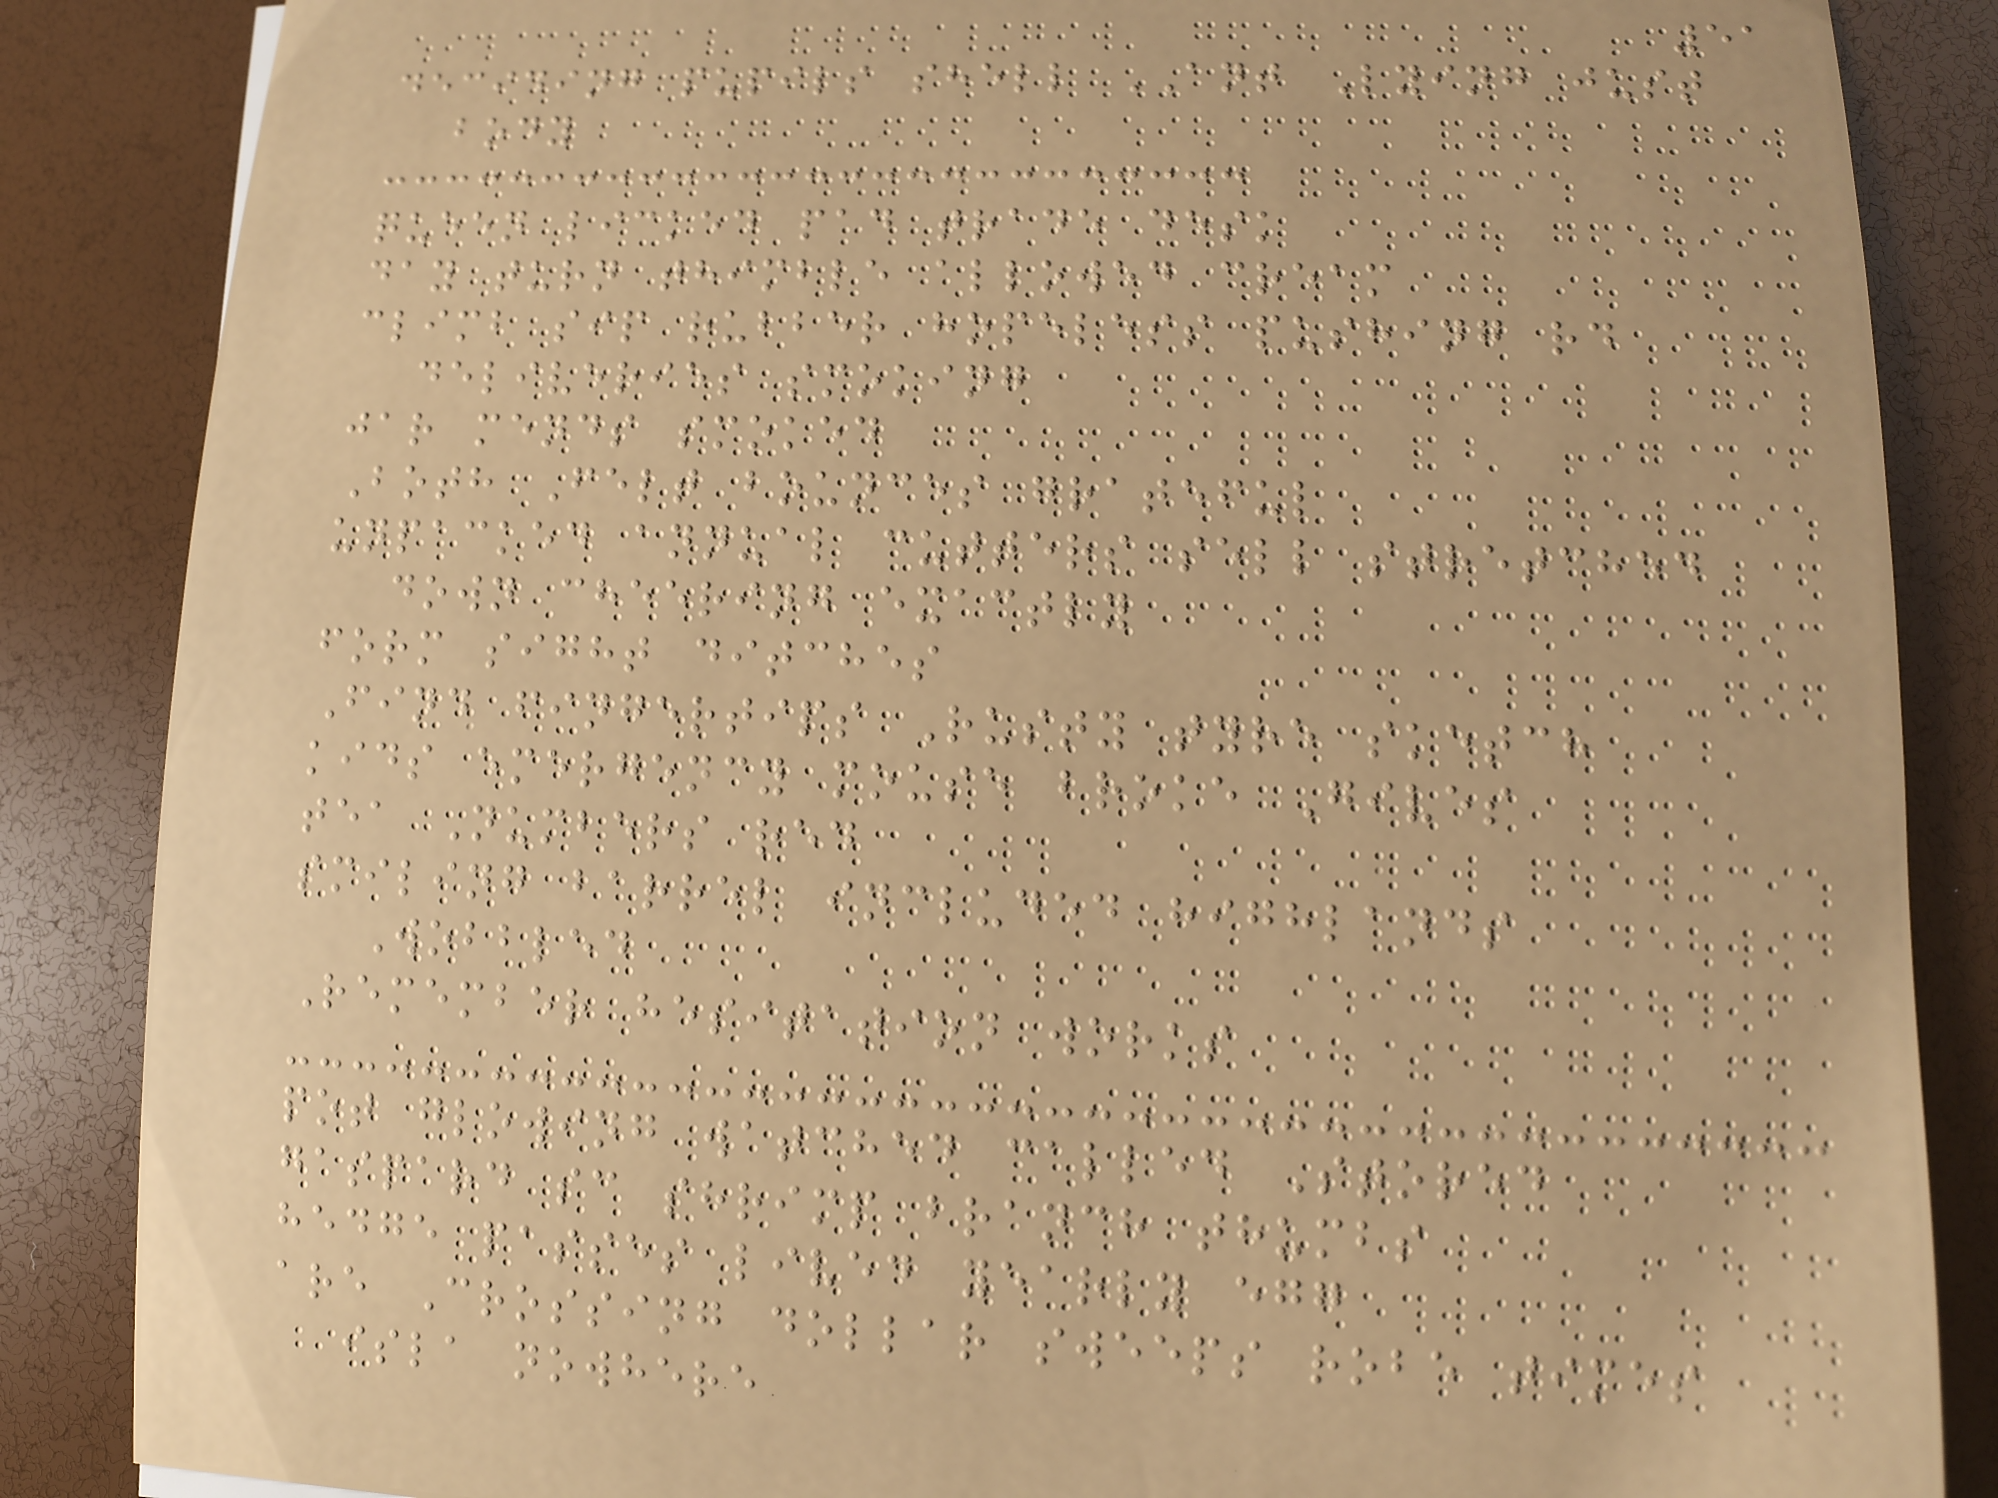51
deciding pupils shell ANT Lying just
body
queen licked pad trade desk
day turn thimble allowed cream
climb sip rubber hopeless pushing rd
deliveries smoking
jar mends smoked
Both Felt bounces grateful
unpacked annual cutters sell stretched
down cheering exactly
form sight ditches
Find fingertips Rusty tyre sketch
kids emergency mouse broke Gives
tea Numbers red
smiling barrel included highlands
Wobbled
Remember hesitation works
pot glowing watched called Stored
gaspard sc shrimp branch thumbs
hedge passes lived yearly egg
are Crossing dollar sweeps robe times
isla nowhere
